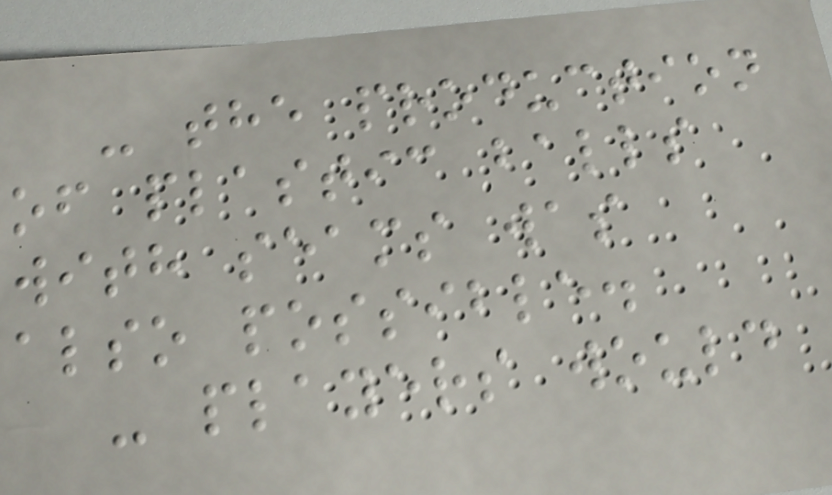- the production
of plastic balls
with seams was
also possible.
- players would
